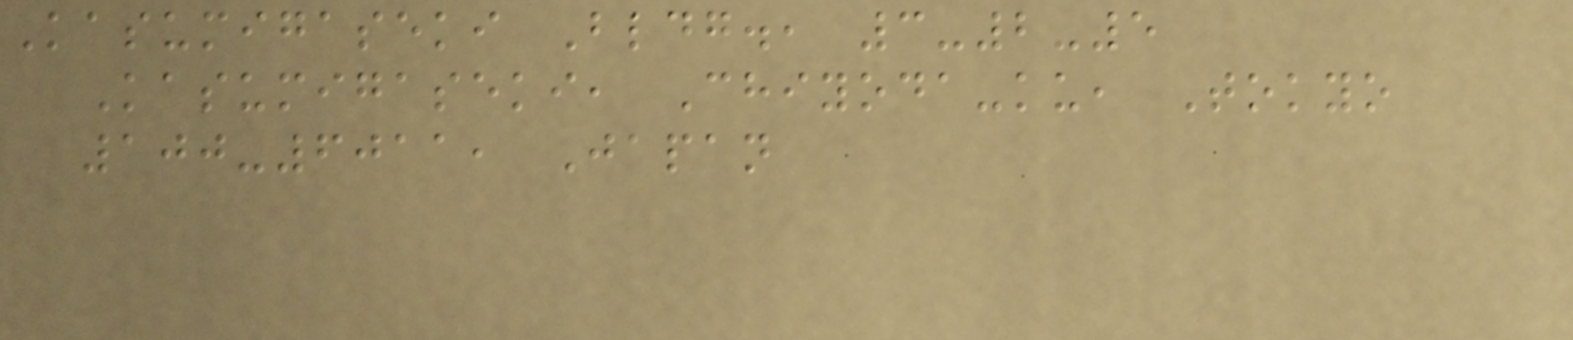Kasumigaseki Bldg., 3-2-5
Kasumigaseki, Chiyoda-ku, Tokyo
100-6011, Japan
